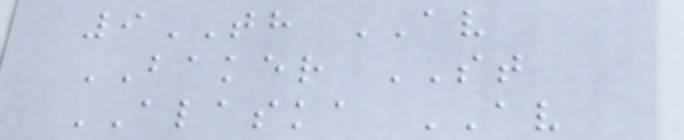9TH AV
BAKER ST
ALASKA AV
